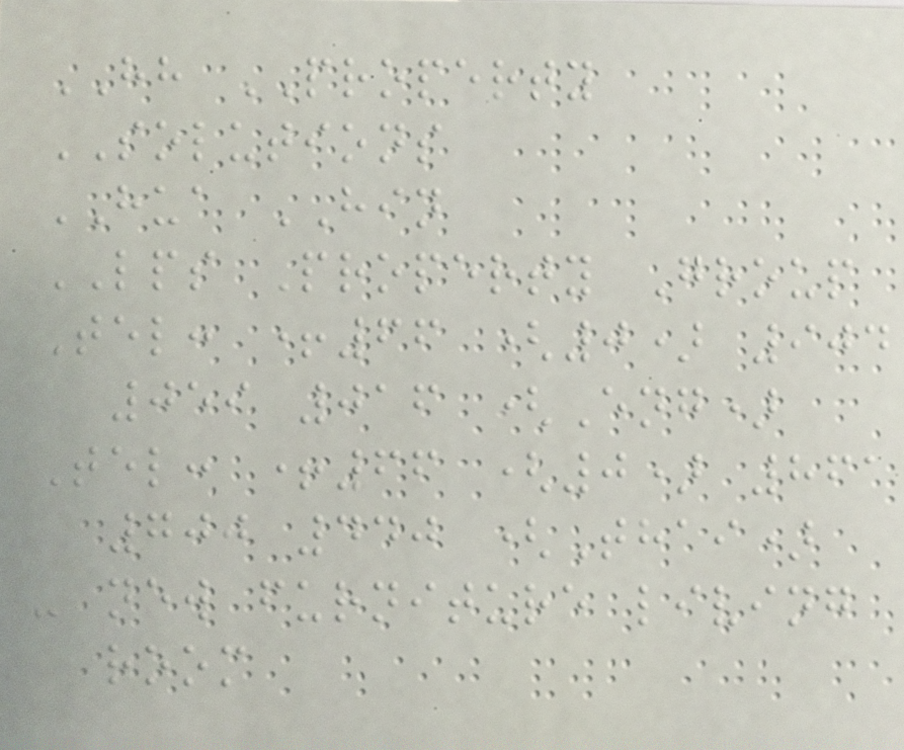HH PROPERTY
SOLUTIONS
HUA HIN
LPS Property Group
Tel: +66 (0) 904
059 016 (Eng)
Tel: +66 (0) 861
700 440 (Thai)
- new furniture living
room
